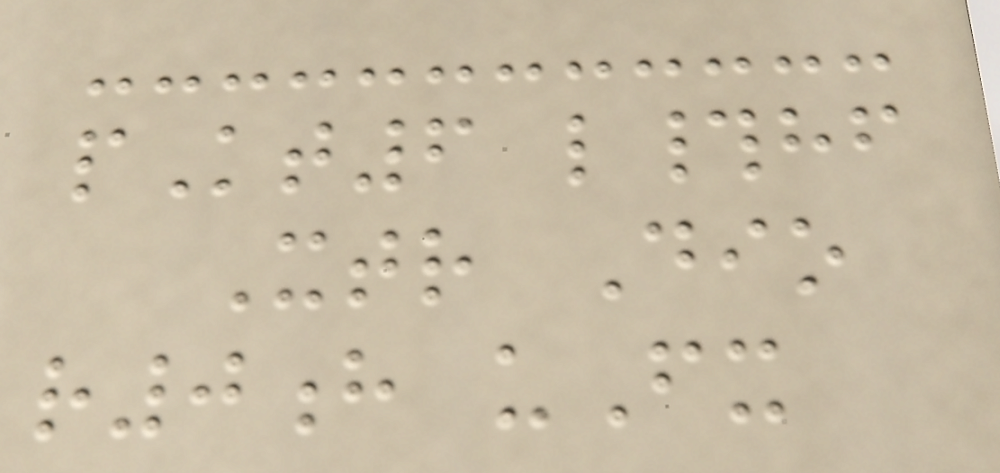pKt6 l#hf
Xtr Dio
r0h uFx
